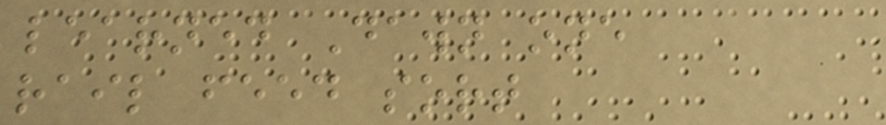learned Dawn one
rail feed sort
